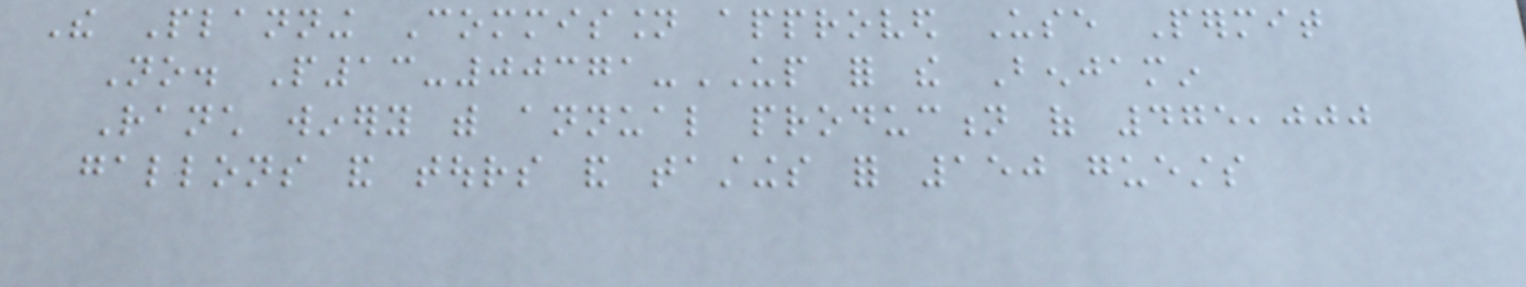The Planning Commission approved Use Permit
No. P13-00371-UP for the Benjamin
Ranch winery with annual production of 475,000
gallons and tours and tastings for 150 guests
